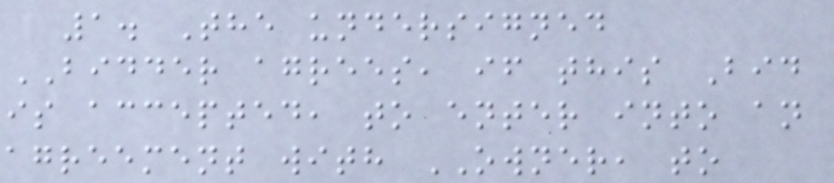1. The undersigned
BIDDER agrees, if this Bid
is accepted, to enter into an
agreement with OWNER, to
